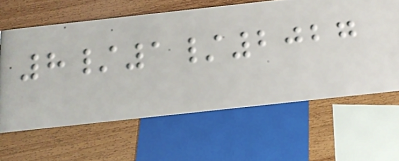8/1/2027
